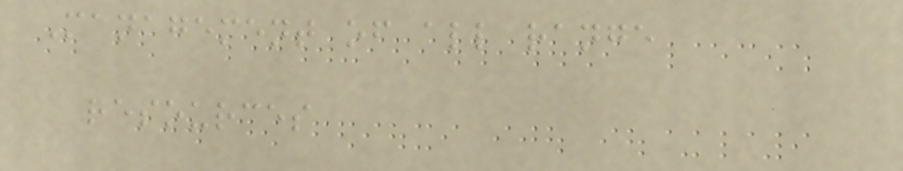Management of all range
resources
